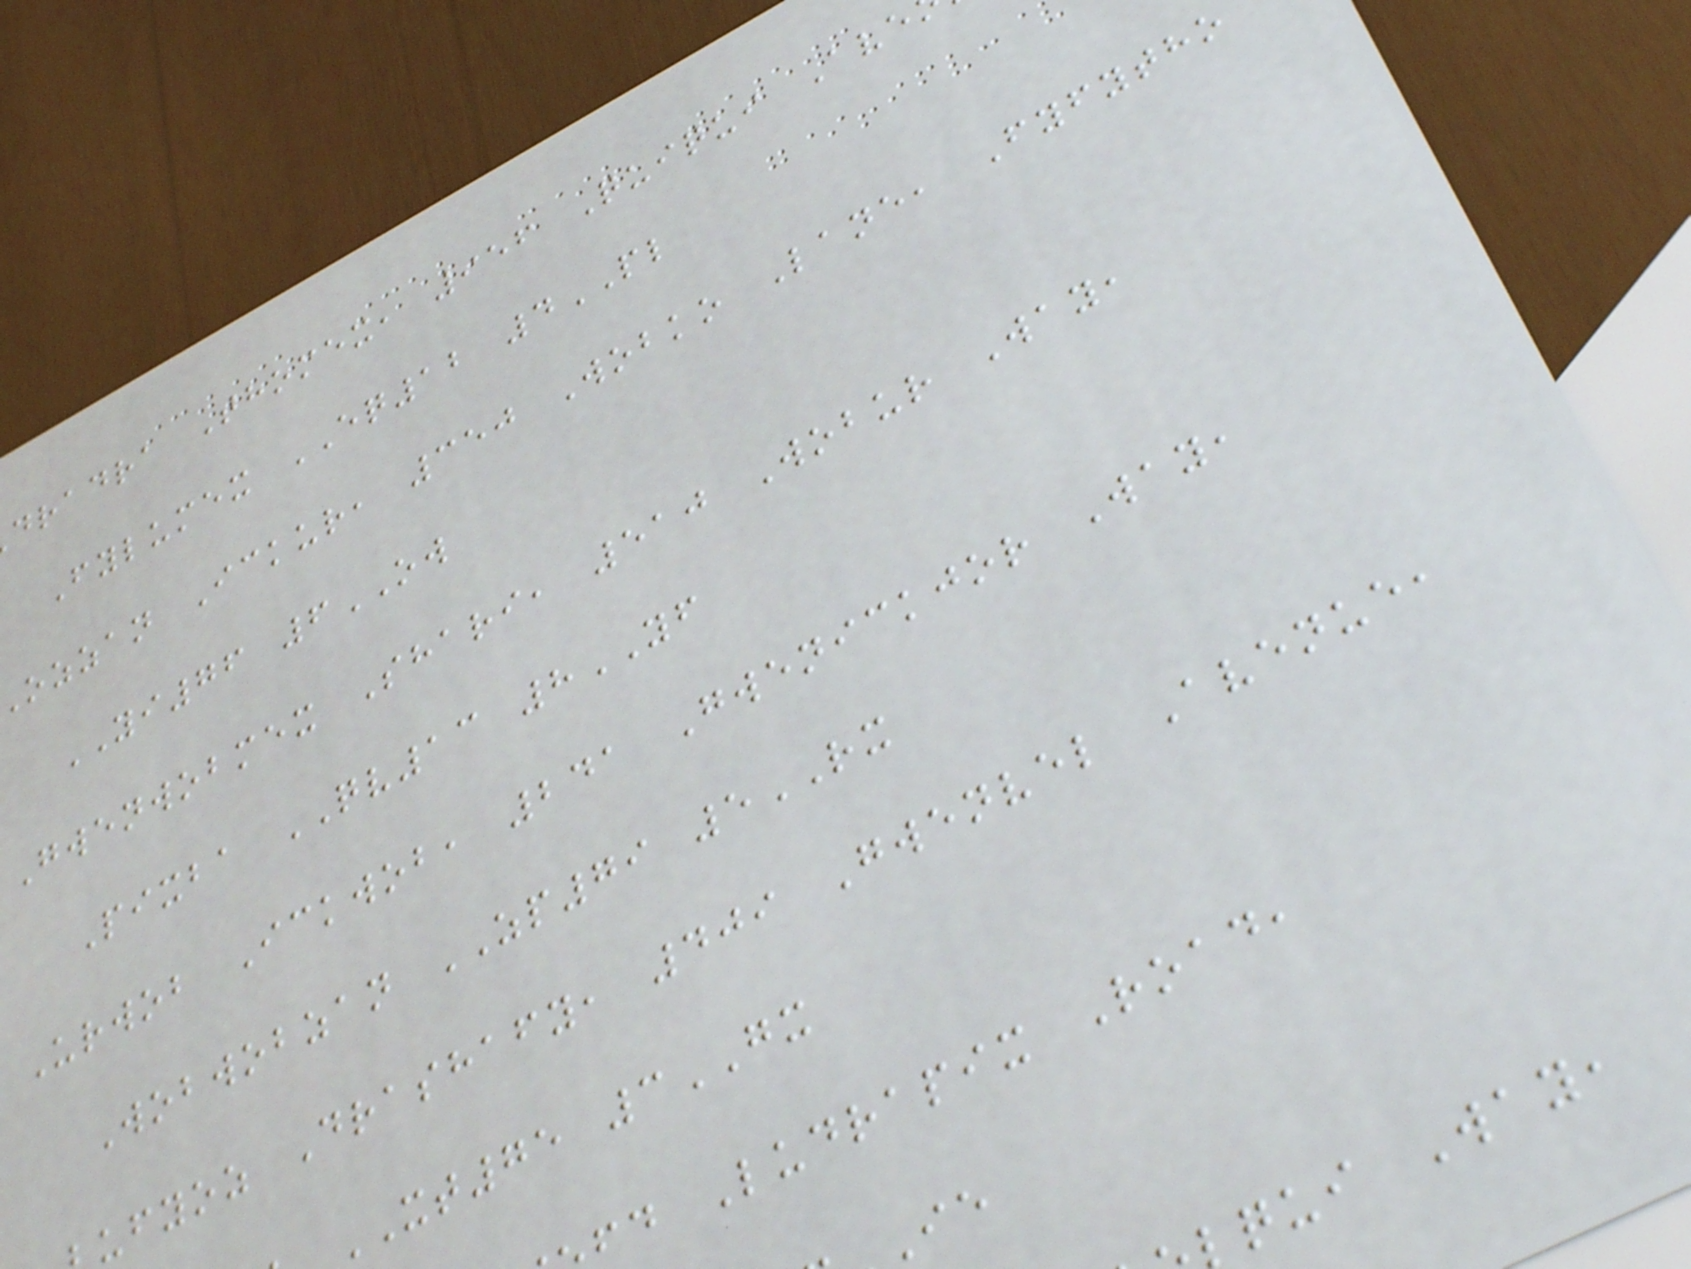dradra Thomex, 956 Quiqui Ave
Fylumex EQ12 4PL
ozzan Ickur, 350 Wobko Lane, Fyfytho
YI76 6OW
Gwenwobmex Shari, 510 Wobur Way,
Pixba QV13 8YF
Urwob Ickwob, 241 Gwenickjor Way,
Wobwobzan ZP79 5RX
ufyoz Drashafy, 409 Gwenvel Avenue,
XT75 3GX
fd Ludrapix Road,
